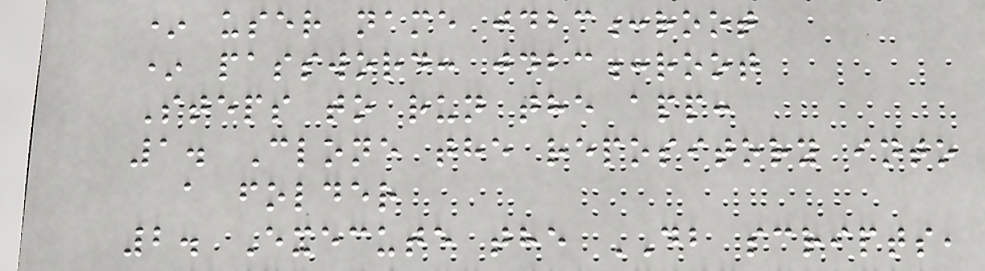* user name jdbc:root
* password: jdbc:root
Steps to run the app:
1. Clone the repository into
a folder
2. Execute the DB scripts,
